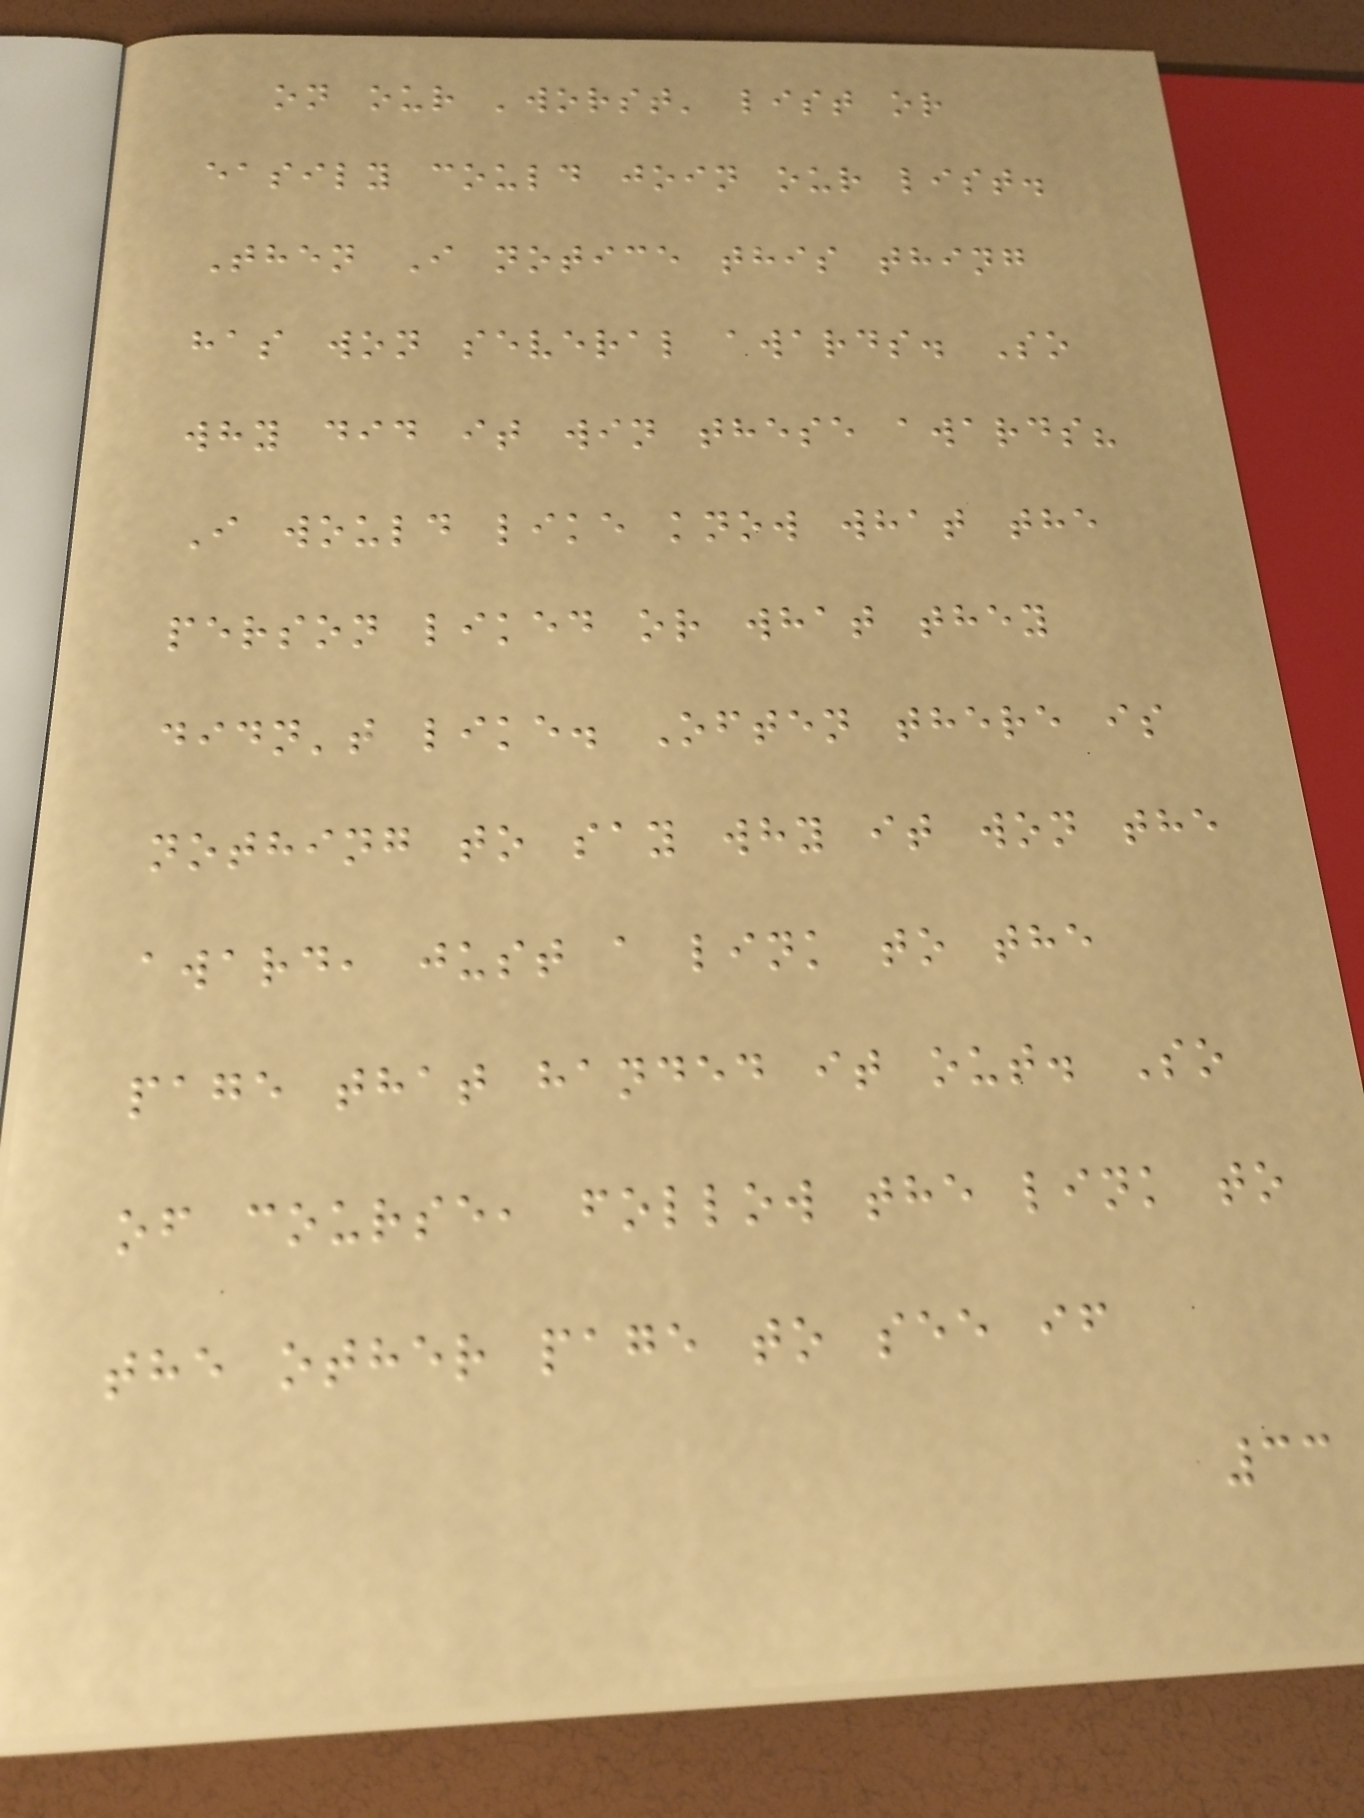on our 'worst' list or
easily could join our list.
Then I notice this thing
has won several awards. So
why did it win these awards?
I would like know what the
person liked or what they
didn't like. Often there is
nothing to say why it won the
award, just a link to the
page that handed it out. So
of course, follow the link to
the other page to see if
33
